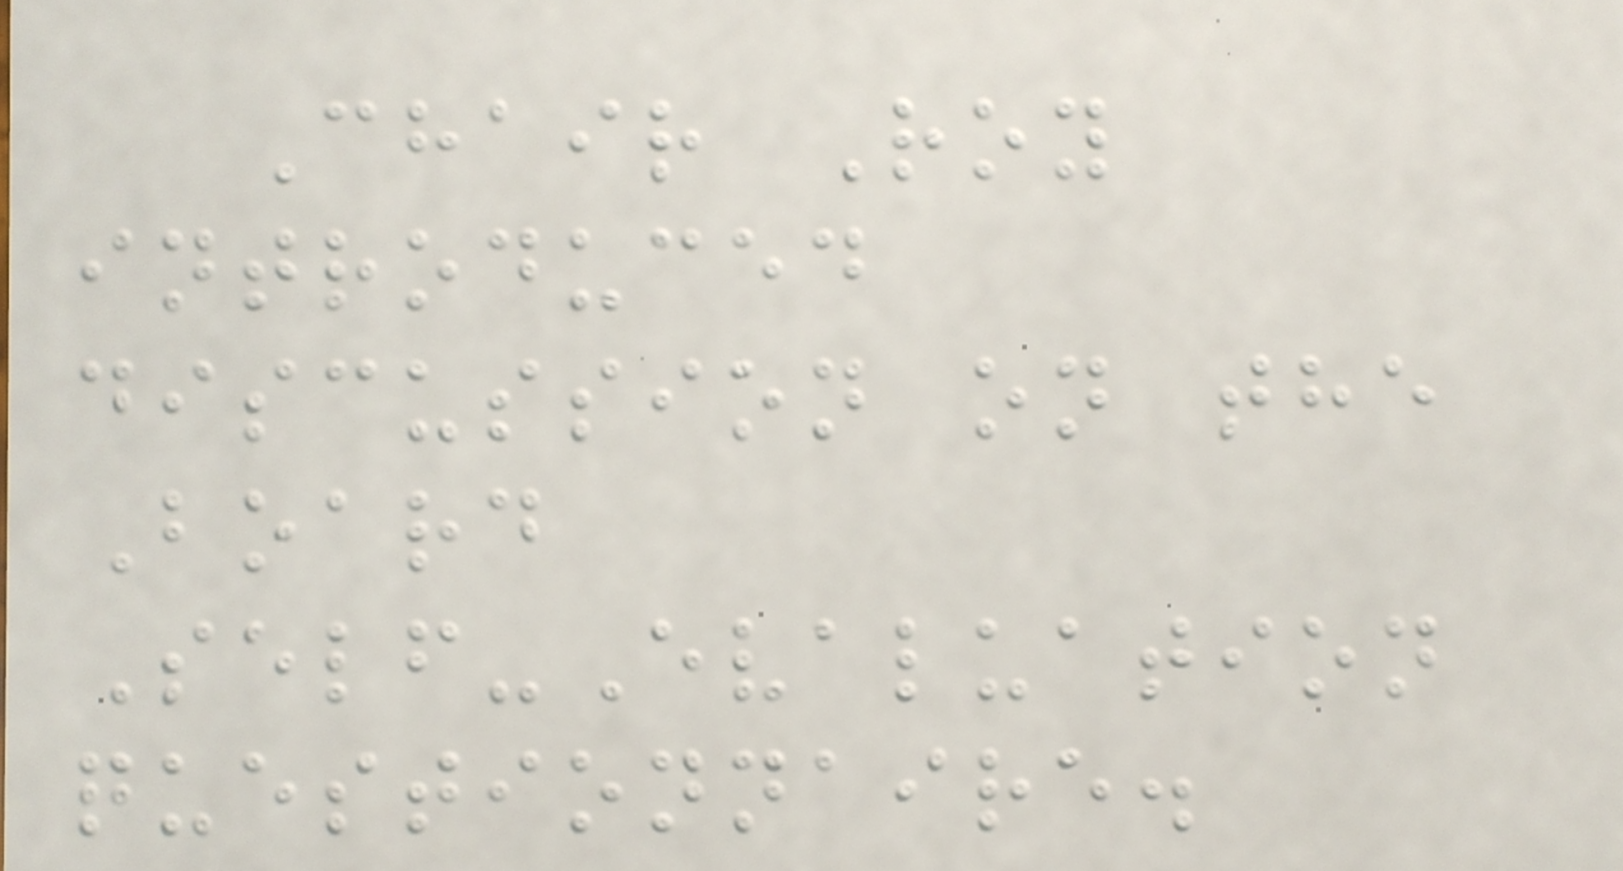Chair Roy
introduced
discussion on the
Board
Self-Evaluation
questionnaire.
